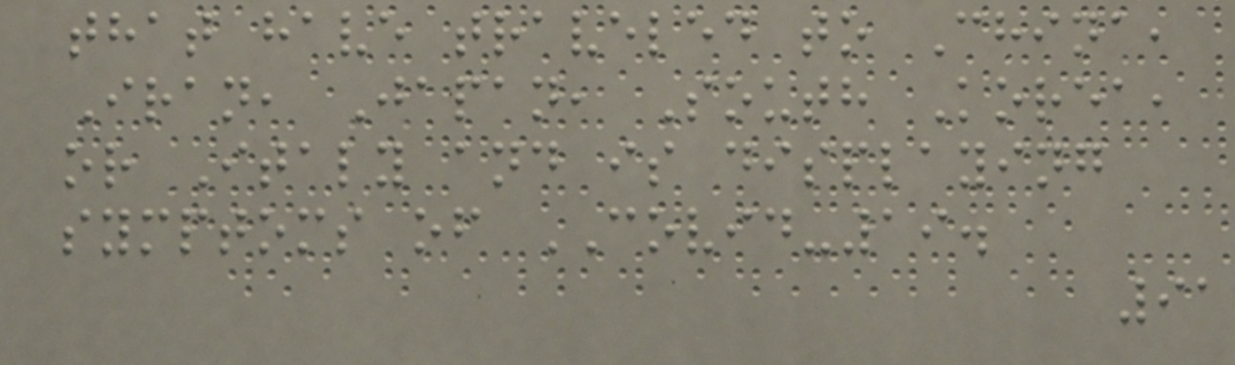that have traveled to China,
Iran, Japan, South Korea,
or Italy and is displaying
symptoms of COVID-19.
91
